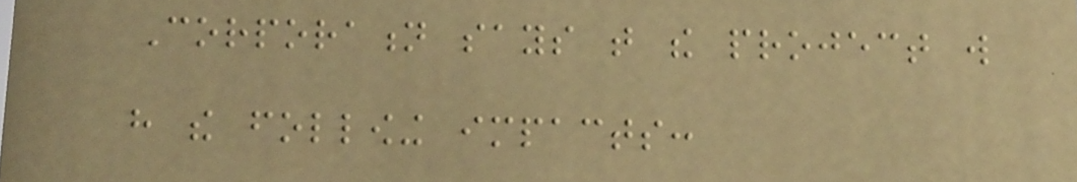Corporation says that the project will
have the following impacts:
